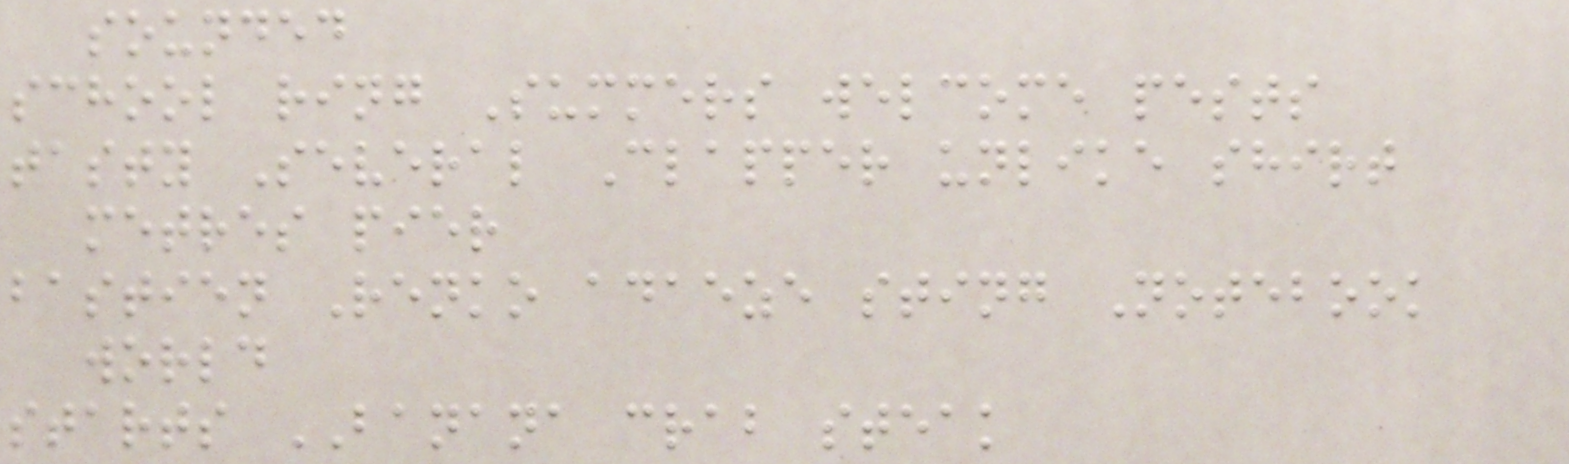sounded
school ring Summers welcome pests
tasty Several Clapper unlike shirt
metres pier
bastien Renko adaeze sting Notebook
world
starts BANANA crab steak
